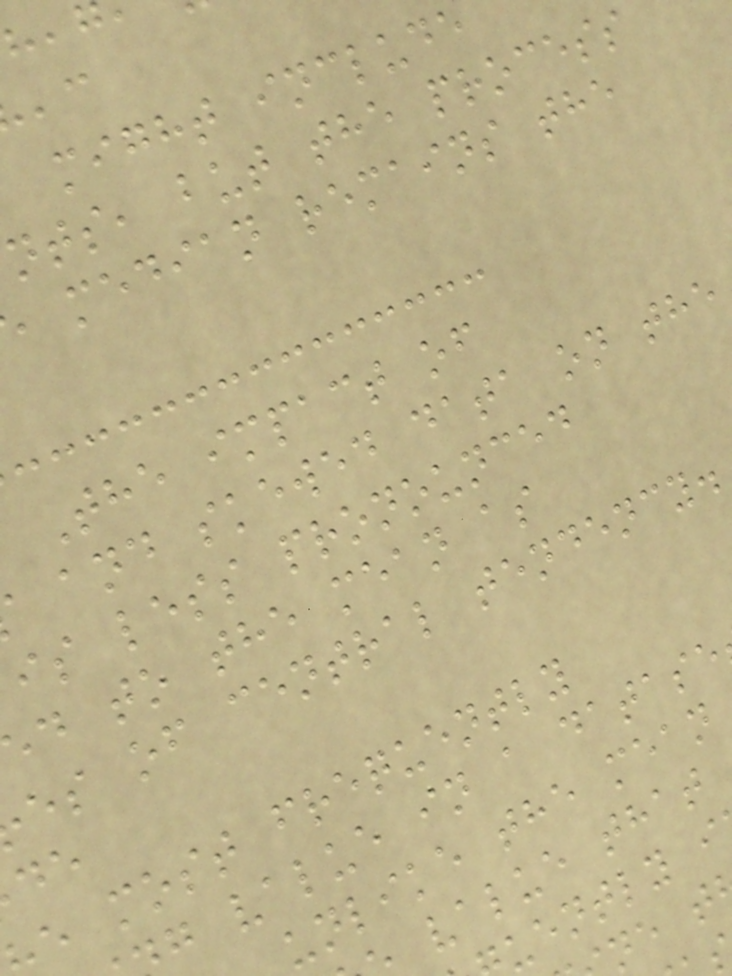might include
nts, but the process
median remains the
The impact of
and skewed data on the
is less pronounced
d to the mean as
es of central tendency.
e most frequently
g value in a datase
unlike the mean
value that
uently i
